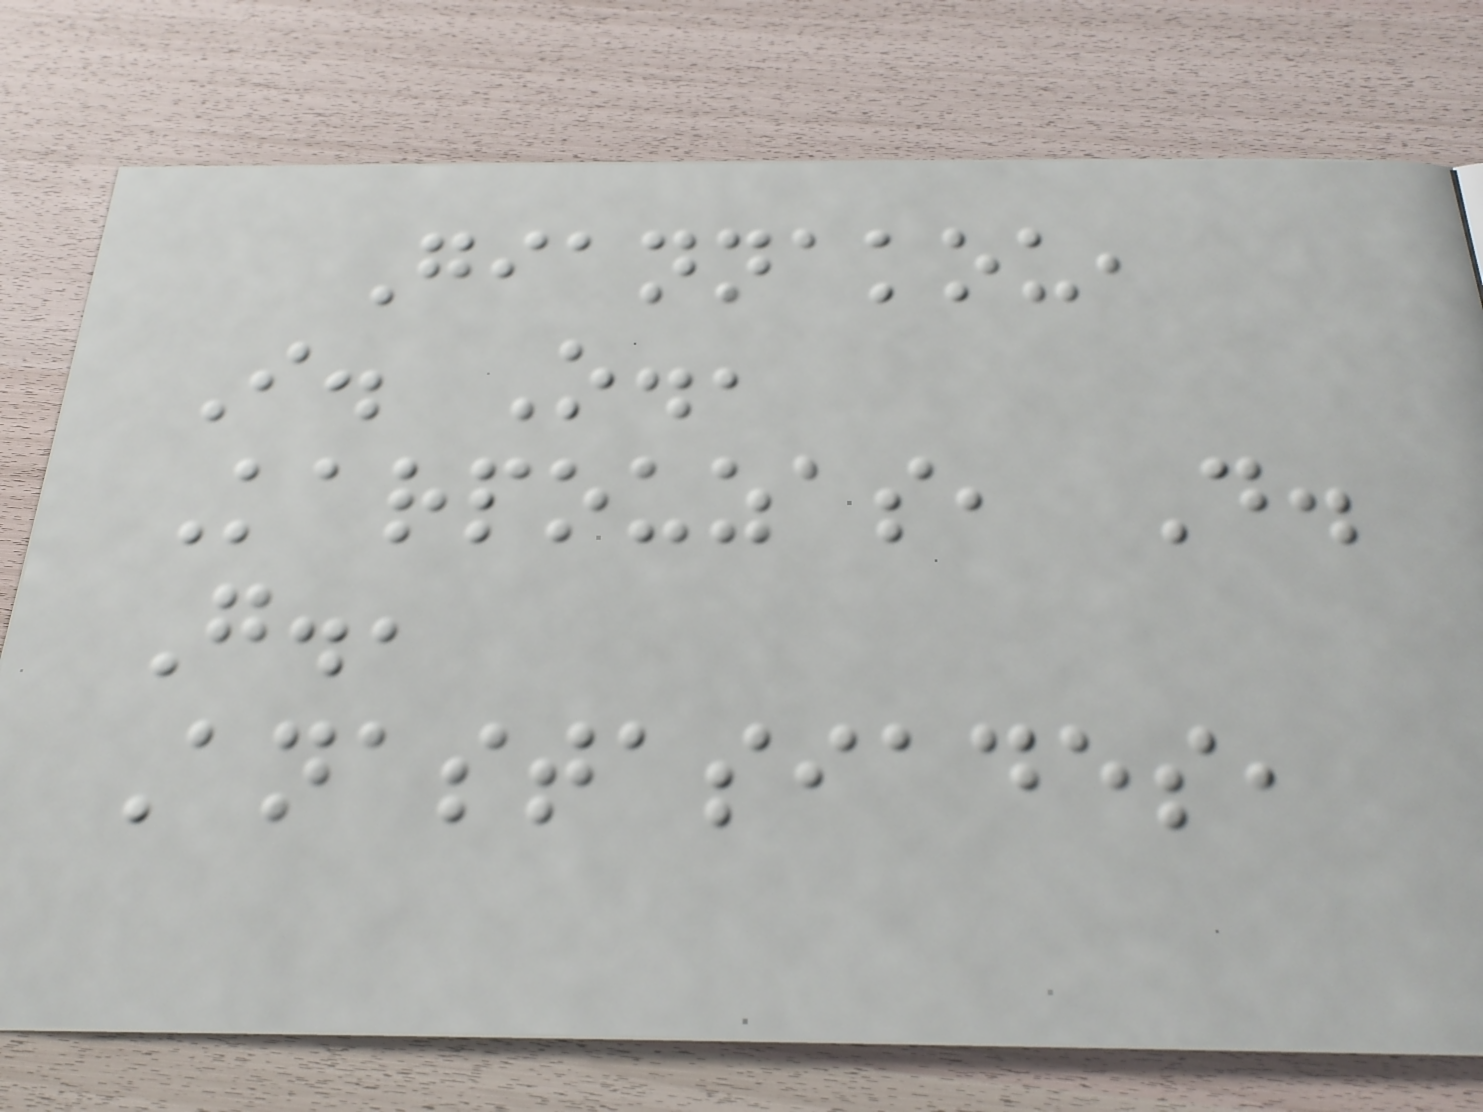Giannakou,
I. O.,
Karpouzas, D.
G.,
Anastasiades,
